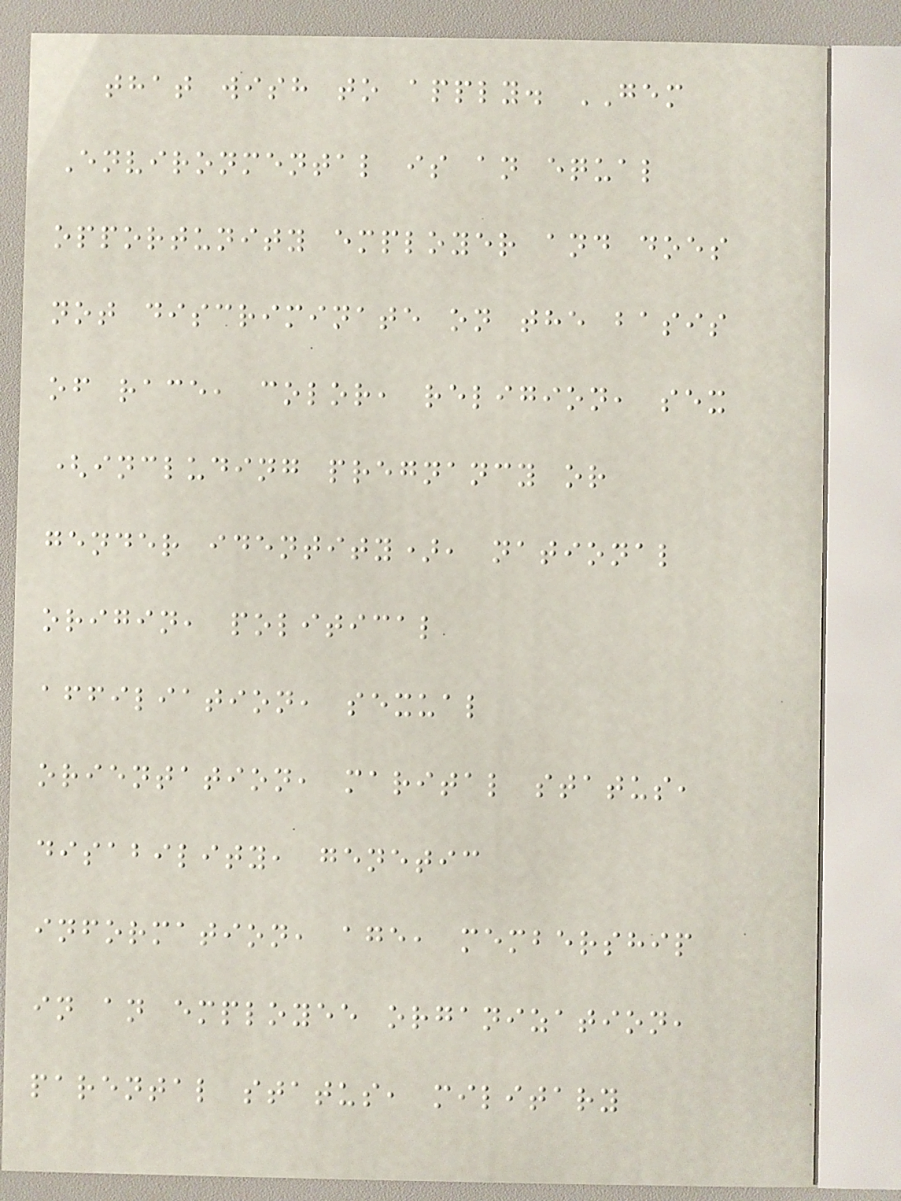that wish to apply. GEM
Environmental is an equal
opportunity employer and does
not discriminate on the basis
of race, color, religion, sex
(including pregnancy or
gender identity), national
origin, political
affiliation, sexual
orientation, marital status,
disability, genetic
information, age, membership
in an employee organization,
parental status, military
